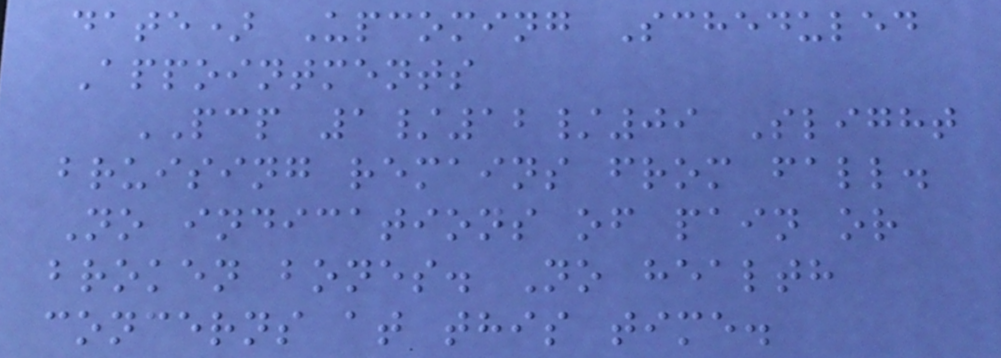date) Upcoming Scheduled
Appointments
PCP 1/12/09 Slight
bruising remains from fall.
No indications of pain or
broken bones. No health
concerns at this time.
